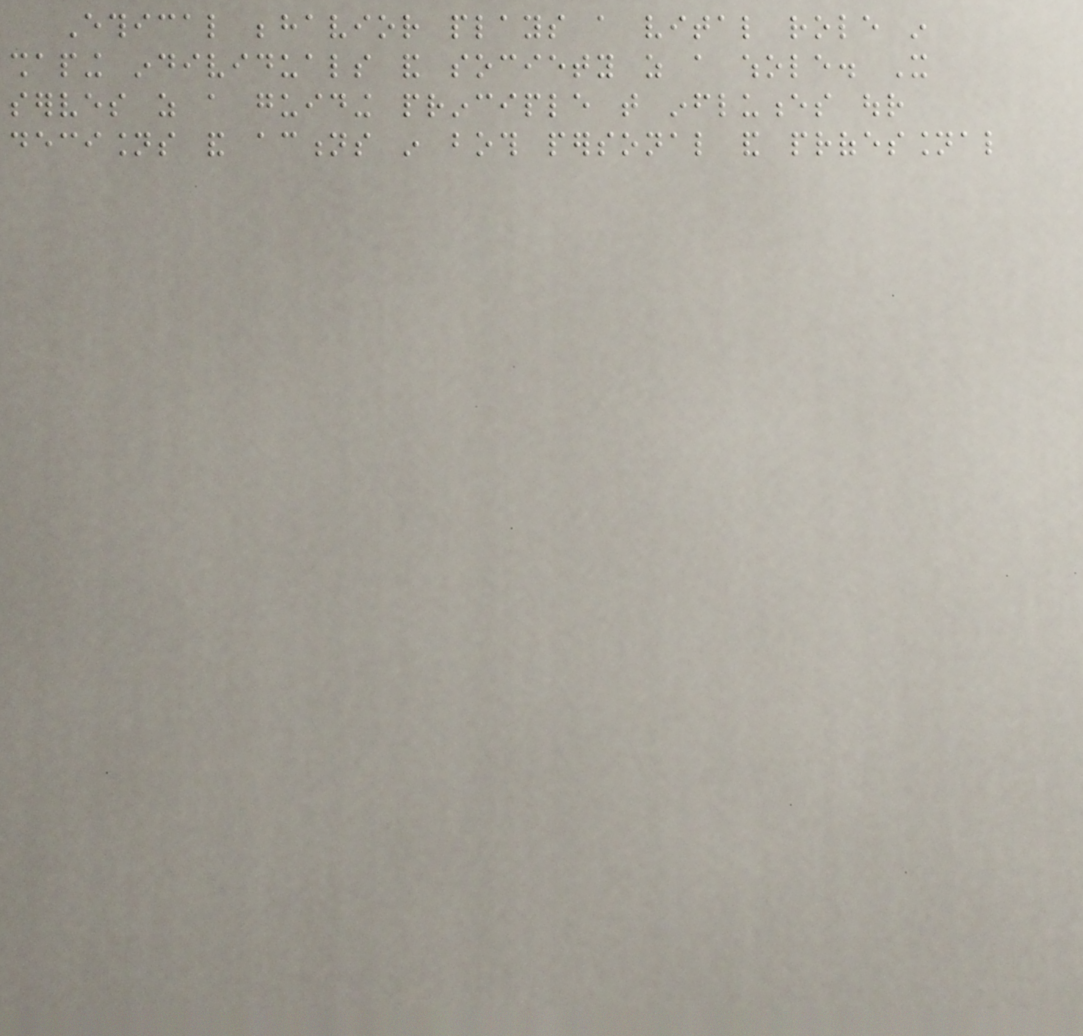Ethical behavior plays a vital role in
shaping individuals and society as a whole. It
serves as a guiding principle that influences our
decisions and actions in both personal and professional
